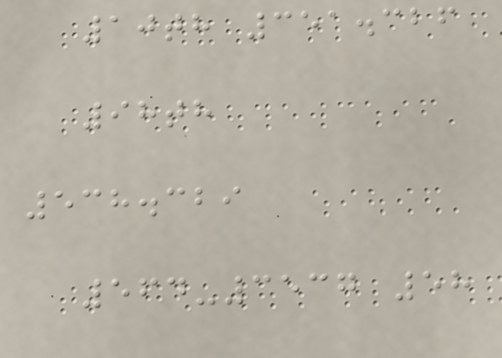10th 351.326
98th
538.329
564-3537 58
